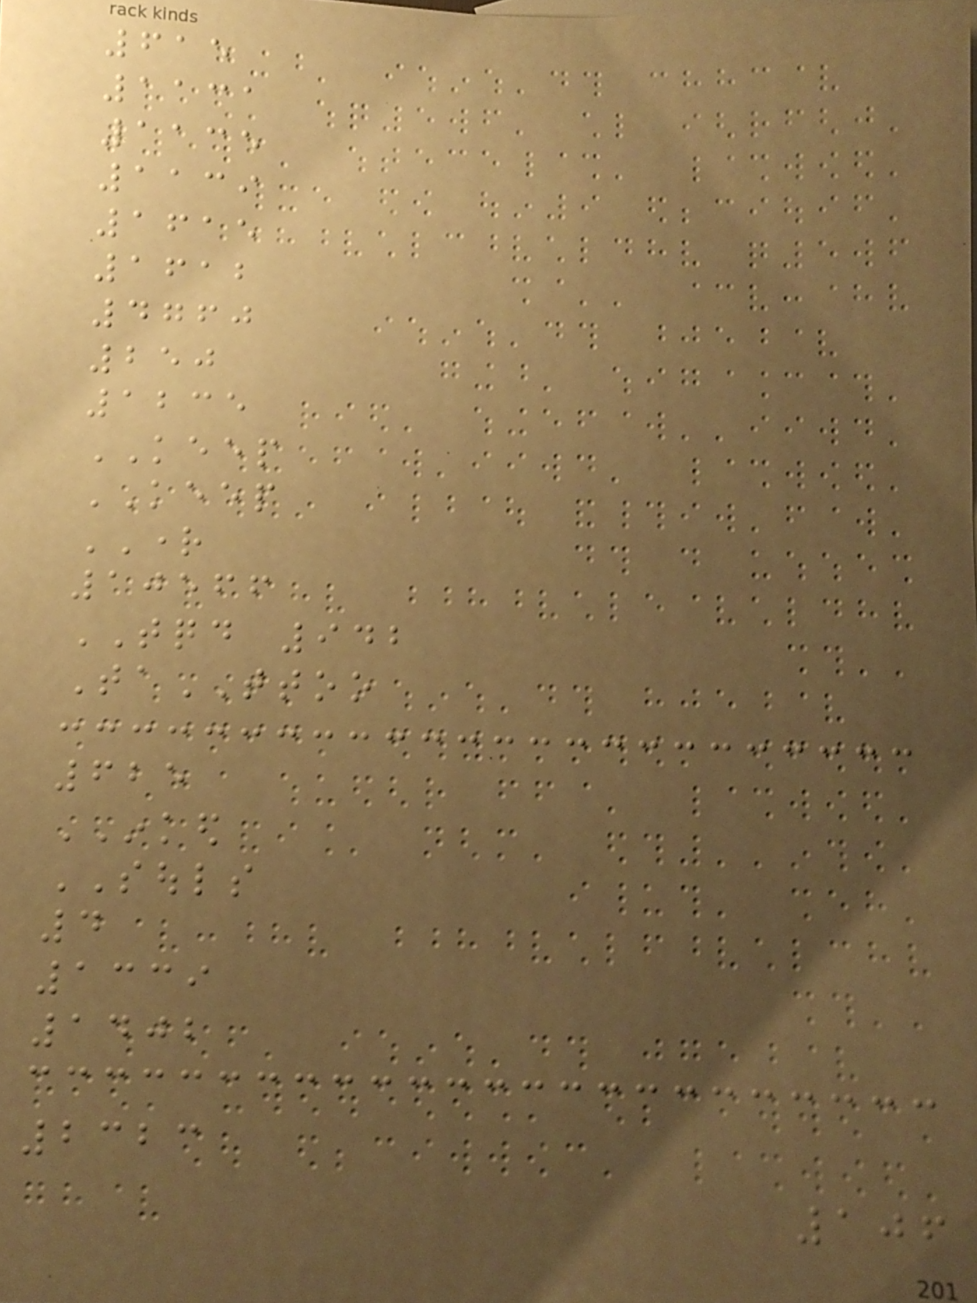615
1131
1135
1139
1615
1612
4760
250
1235
KEEP
KEEP
RIGHT
10566
TQD 942
TaTTOO
625
INKED
SOULS
4
1339
1402
2323
106
